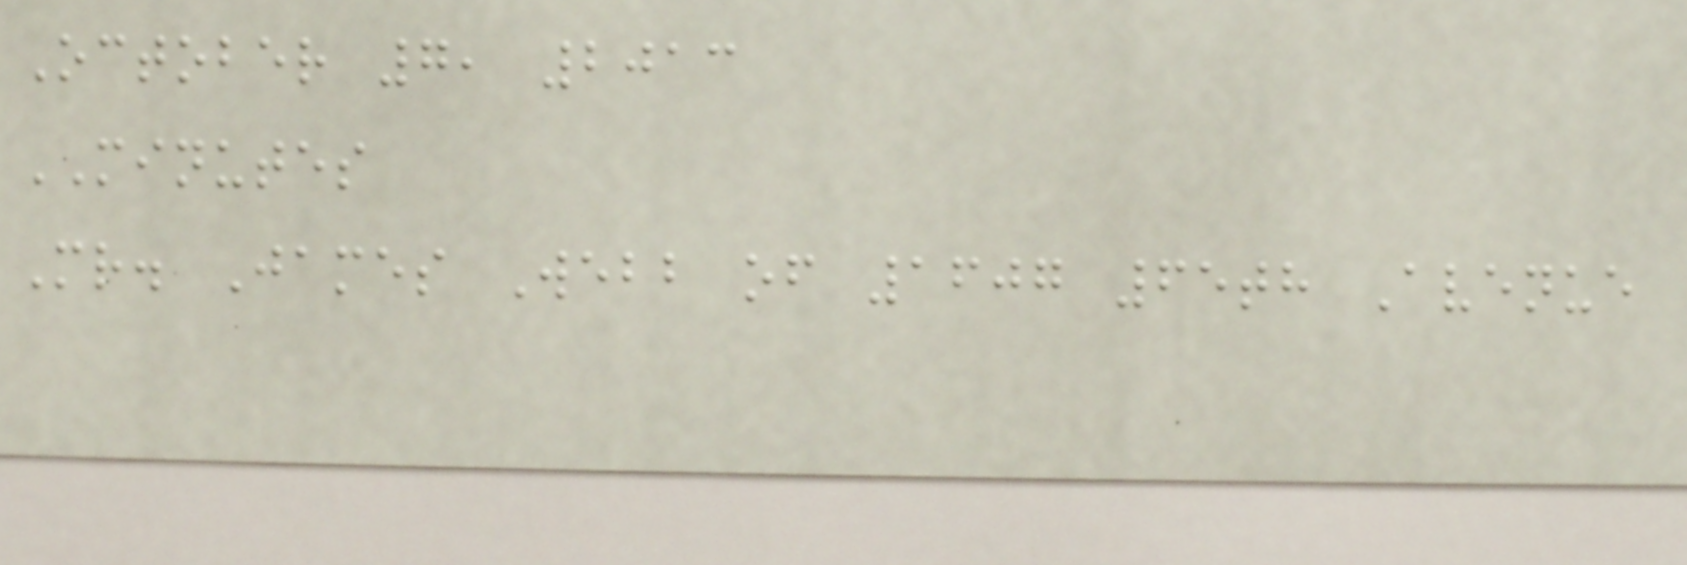October 7, 2013
MINUTES
Mr. James Webb of 1607 65th Avenue
